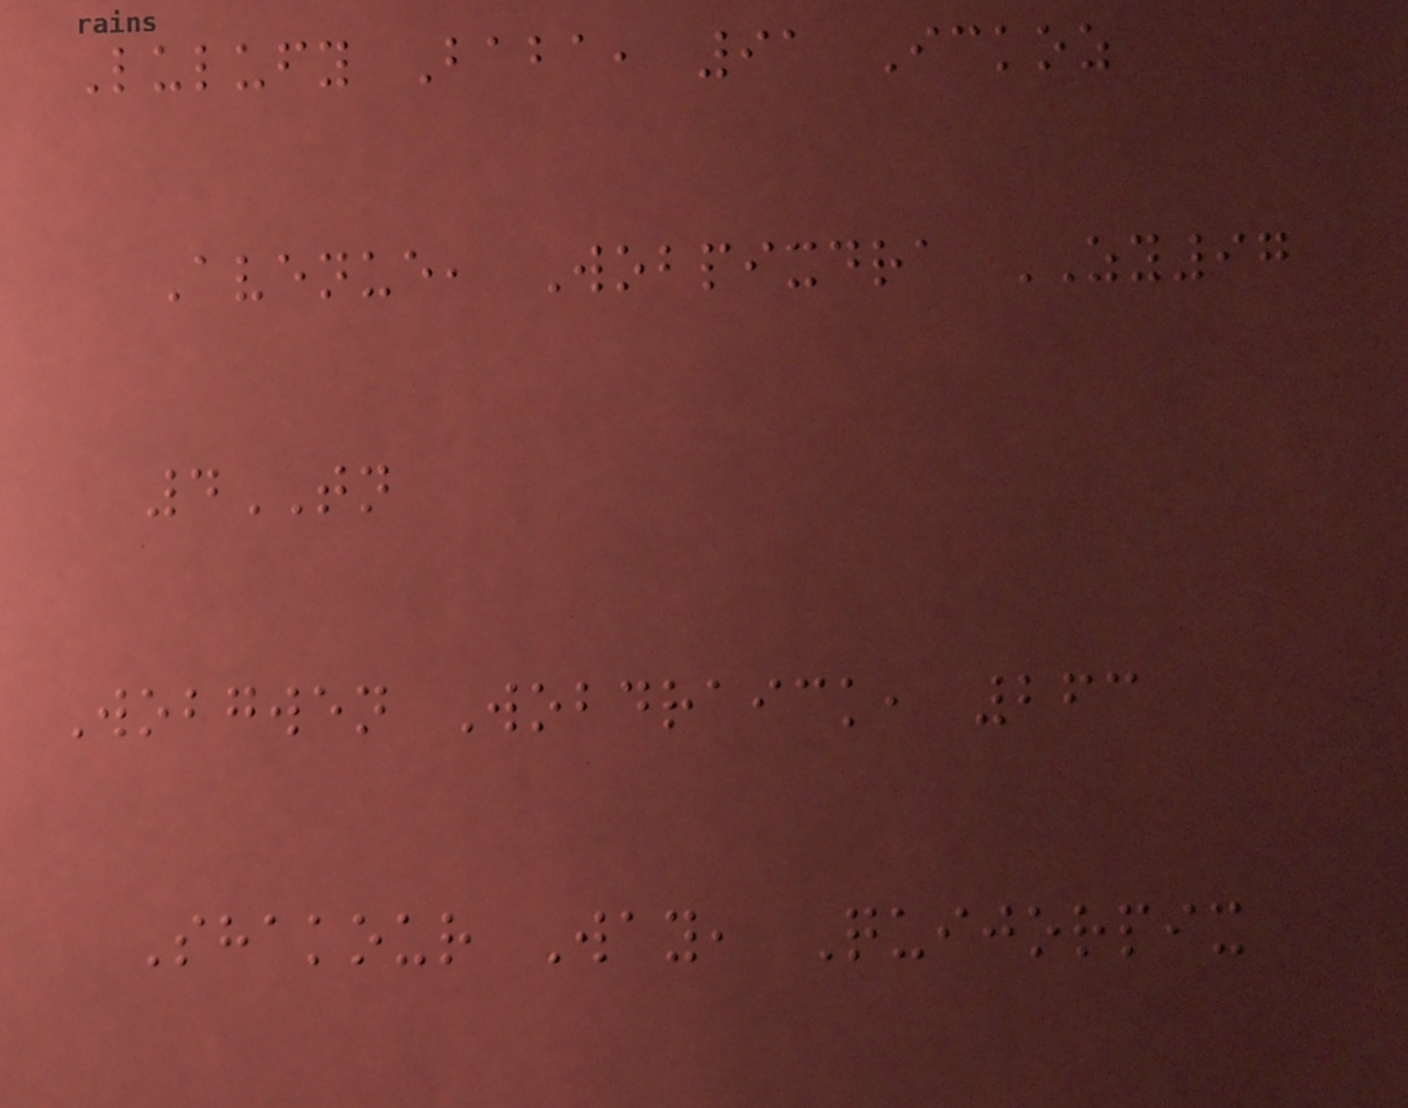Lulufy Baba, 91 Ickoz
Avenue, Wobpixdra ZY97
4TN
Wobgwen Wobdraick, 263
Shakour Way, Quijorpix
